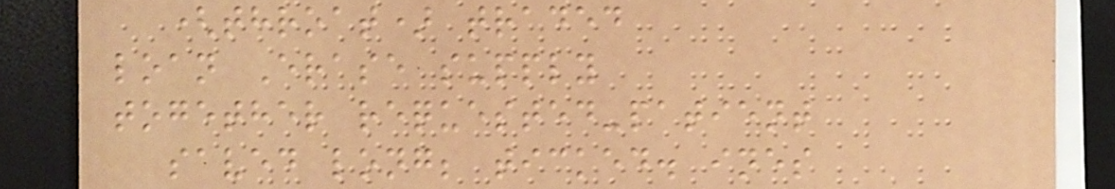(throat) traded
loan Erase supply
together requested-patient
saved long; ticked. ines
